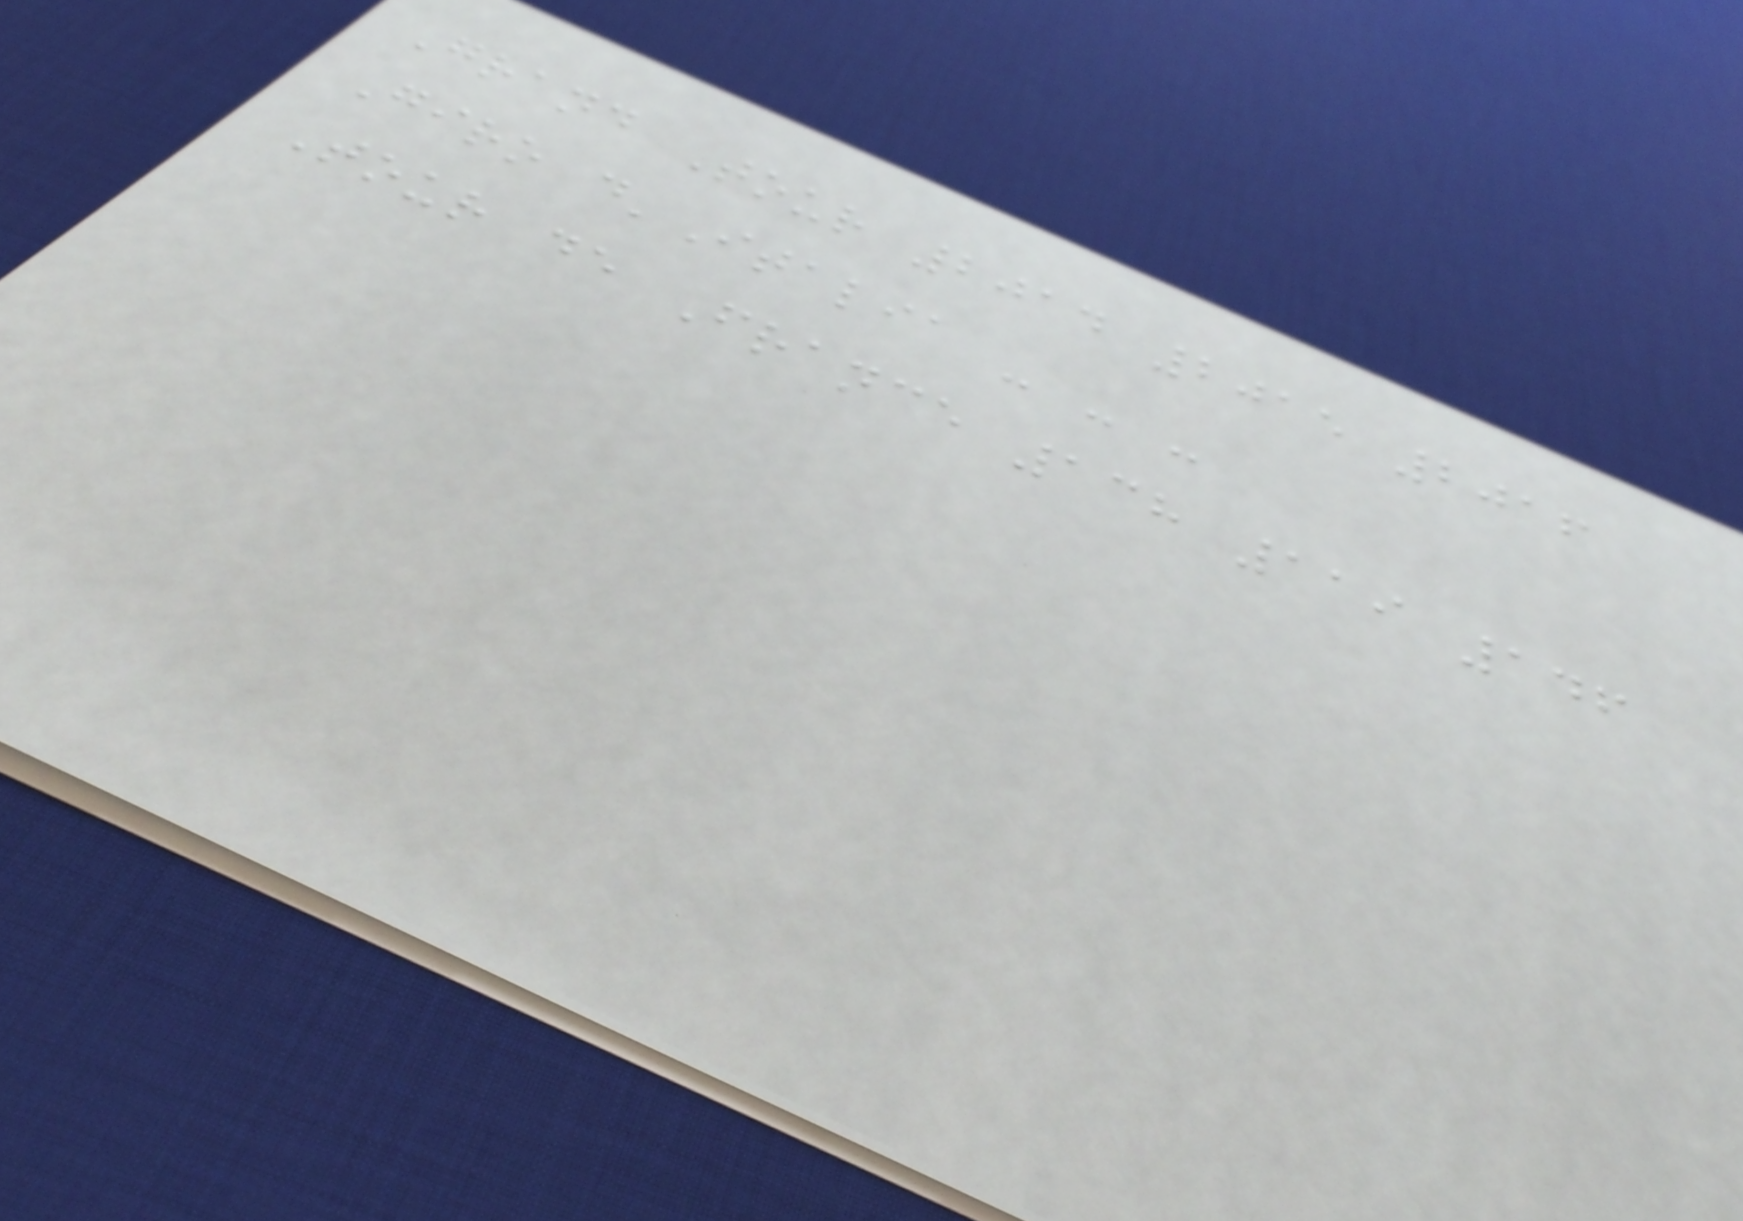Grand Tour 2014 2015 2016
Giro d'Italia - - -
Tour de France 138 119 146
